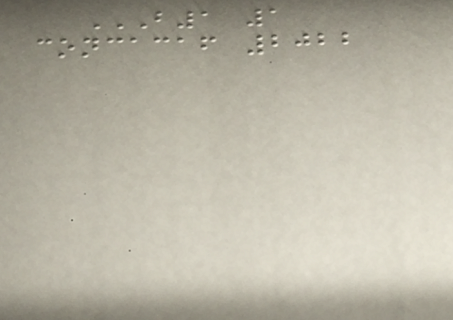B1 1
CONCACAF 2022
